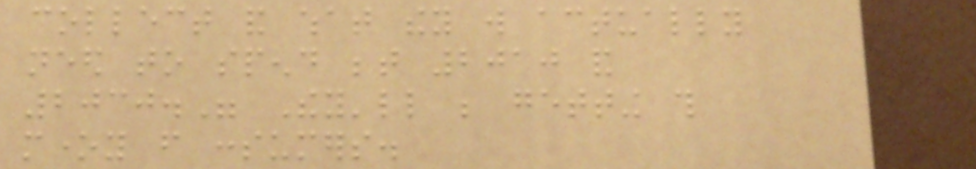collect and what they will actually
need to spend between 2010 and
2030." They'll be getting this
money from consumers.
